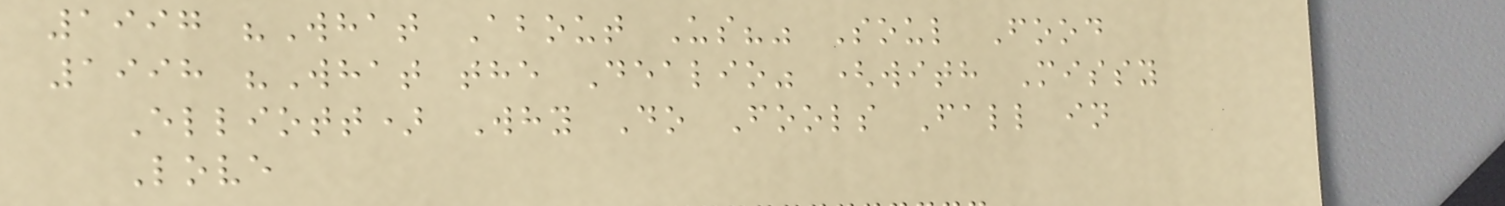1997 "What About Us?" Soul Food
1998 "What the Dealio" (with Missy
Elliott) Why Do Fools Fall in
Love
